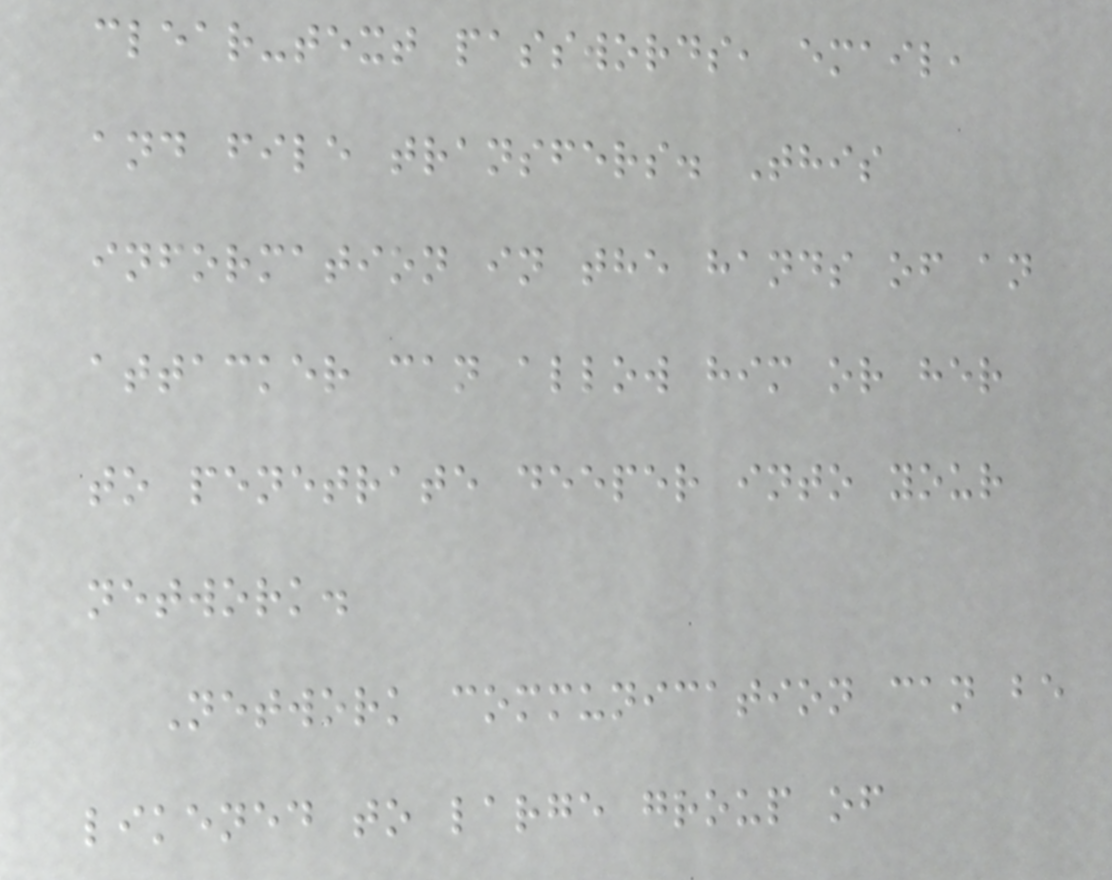clear-text passwords, email,
and file transfers. This
information in the hands of an
attacker can allow him or her
to penetrate deeper into your
network.
Network communication can be
likened to large group of
